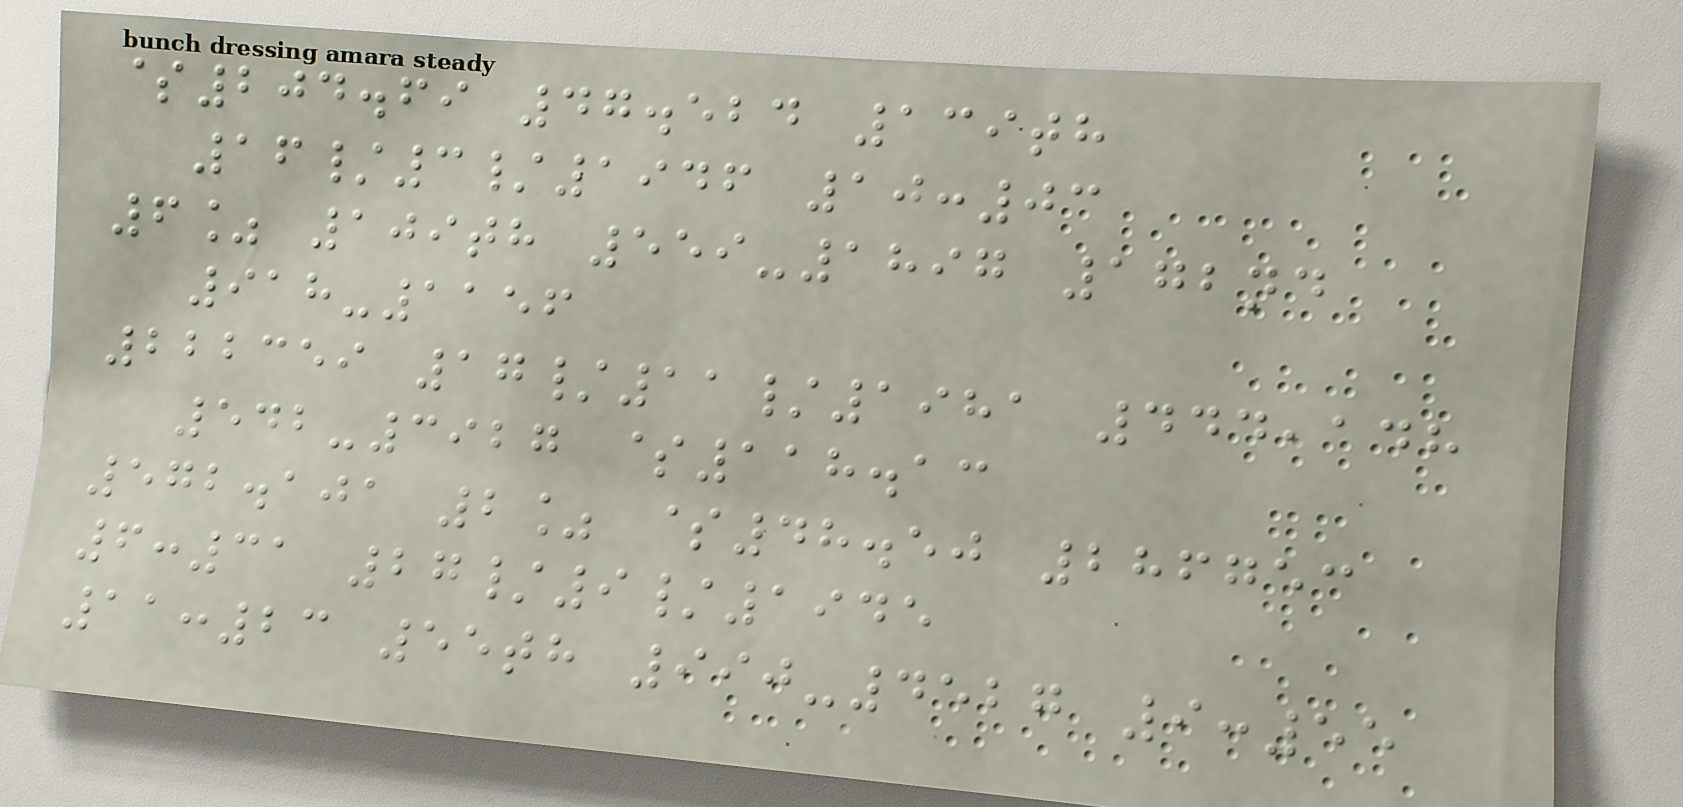$204.69 47.524 139th
16/3/1946 10:03
6% 109th 559-1897 172nd
918-1156
222359 17/11/1981 444,148
542-3927 $118.13
572.101 2% $48.50 286753
6:31 27/9/1945
11:23 55th 990-4527 9:55
